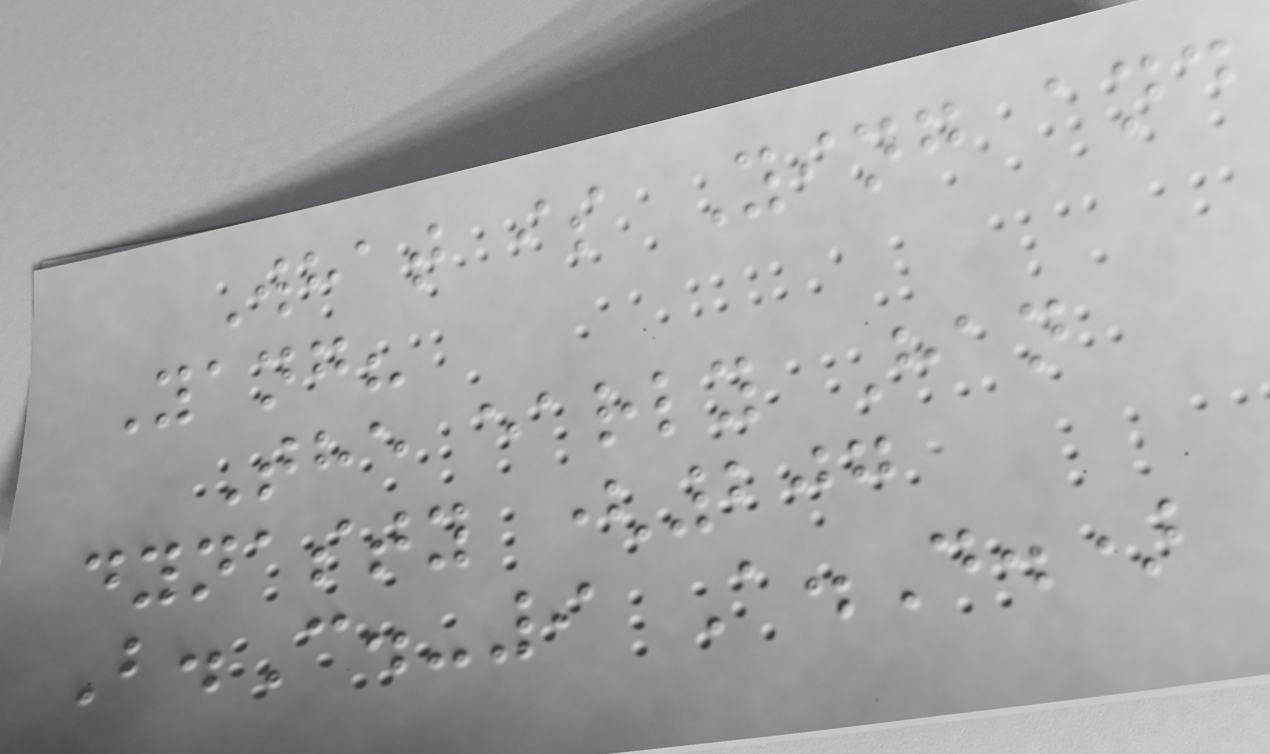What is Ying and
Yang?
The early Han
dynasty (207
B.C.-9 A.D.)
